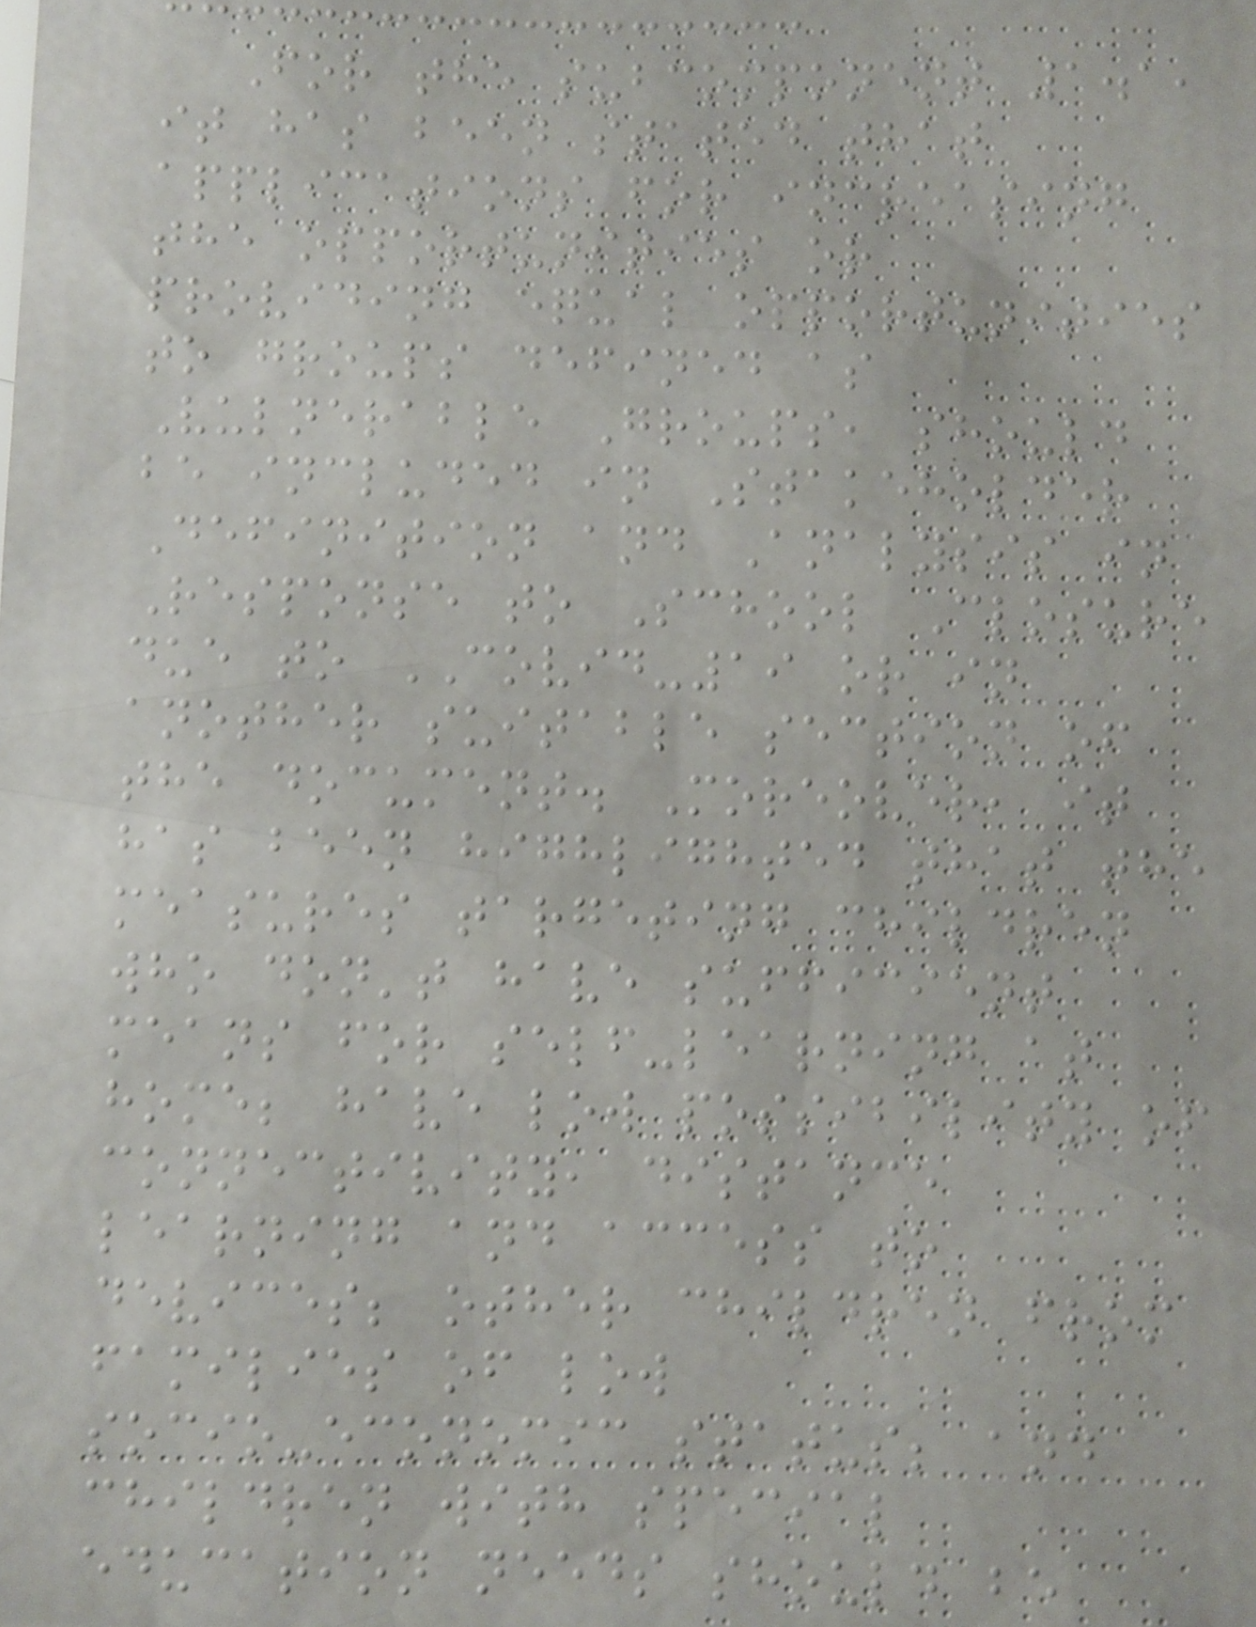For the subcomponent 1.1,
it has been stated that
applications for increasing
the opportunities or
providing equal opportunities
to groups defined as
Vulnerable Groups, should
be included in Stakeholder
Definition and Analysis in
Response to School Closure
due to COVID-19 or in
another suitable section of
the document. Moreover, it
has been highlighted that the
measures targeting children
who don't have sufficient
means for self-learning at
home; have low possibility of
connectivity, distance
learning and access to
devices; other children from
families of low
socio-economic status; and
children with special
education needs should be
